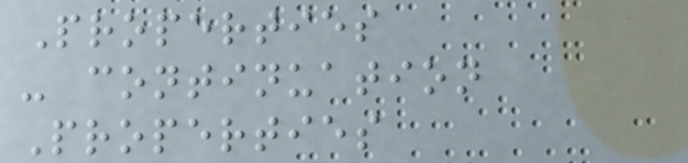Properties
- continuation
Properties
